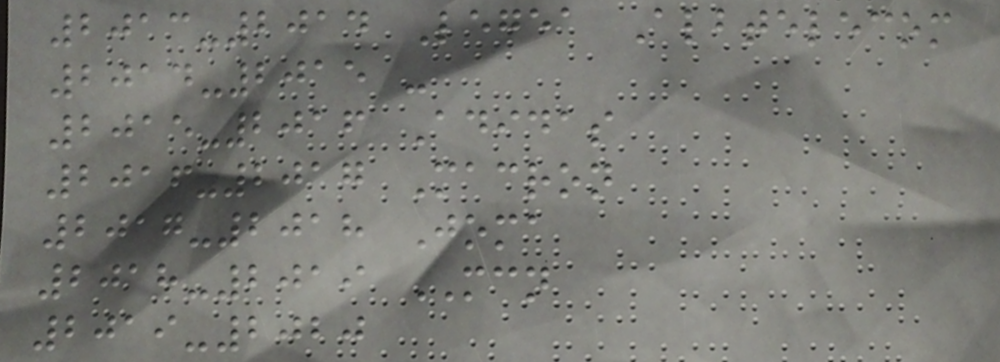2013-2014 Legea Albtelecom
2014-2015 -
2015-2016 Adidas
2016-2017 Macron
2017-2018 Joma
2018-2019 MCN
2019-2020
